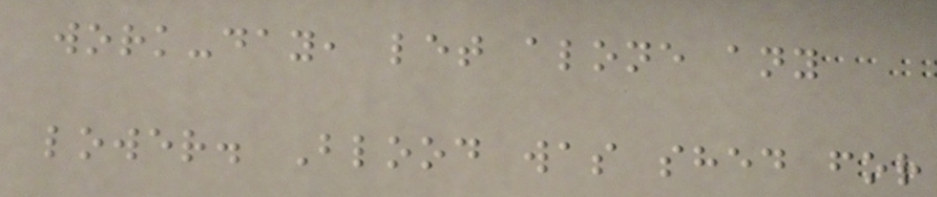work-day, let alone any
lower. Blood was shed for
